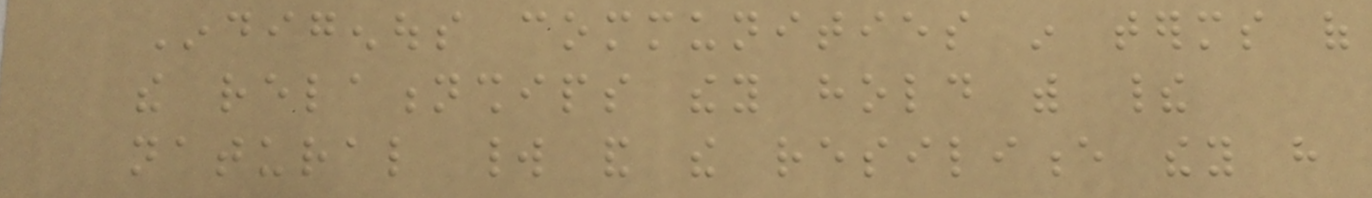Indigenous communities in terms of
the relationships they hold with their
natural world and the resilience they have
